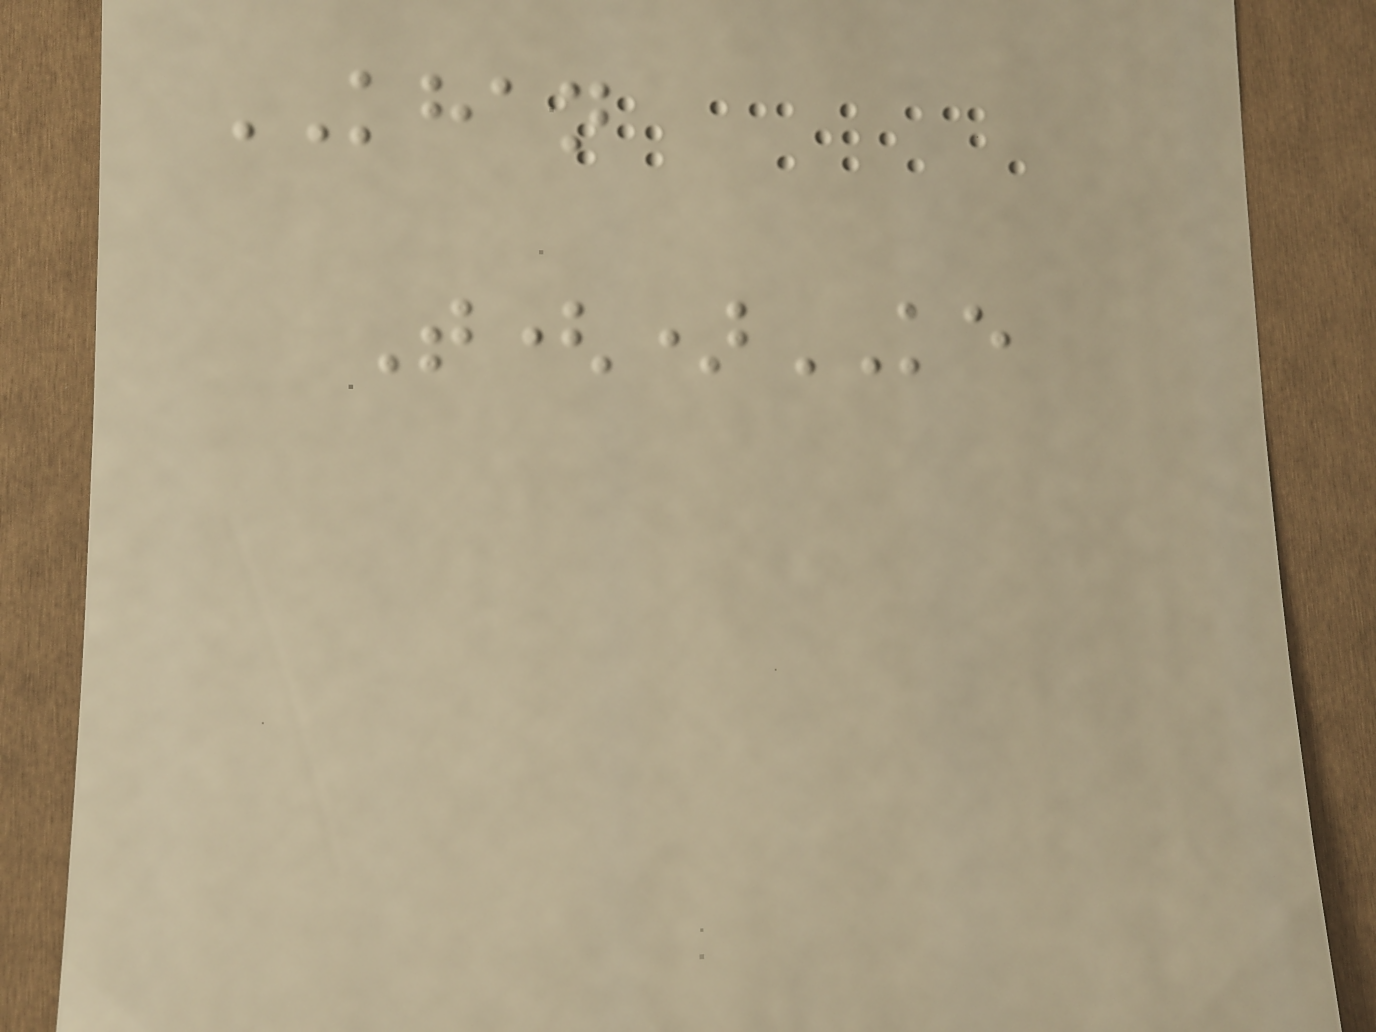KHAN
T()KE
